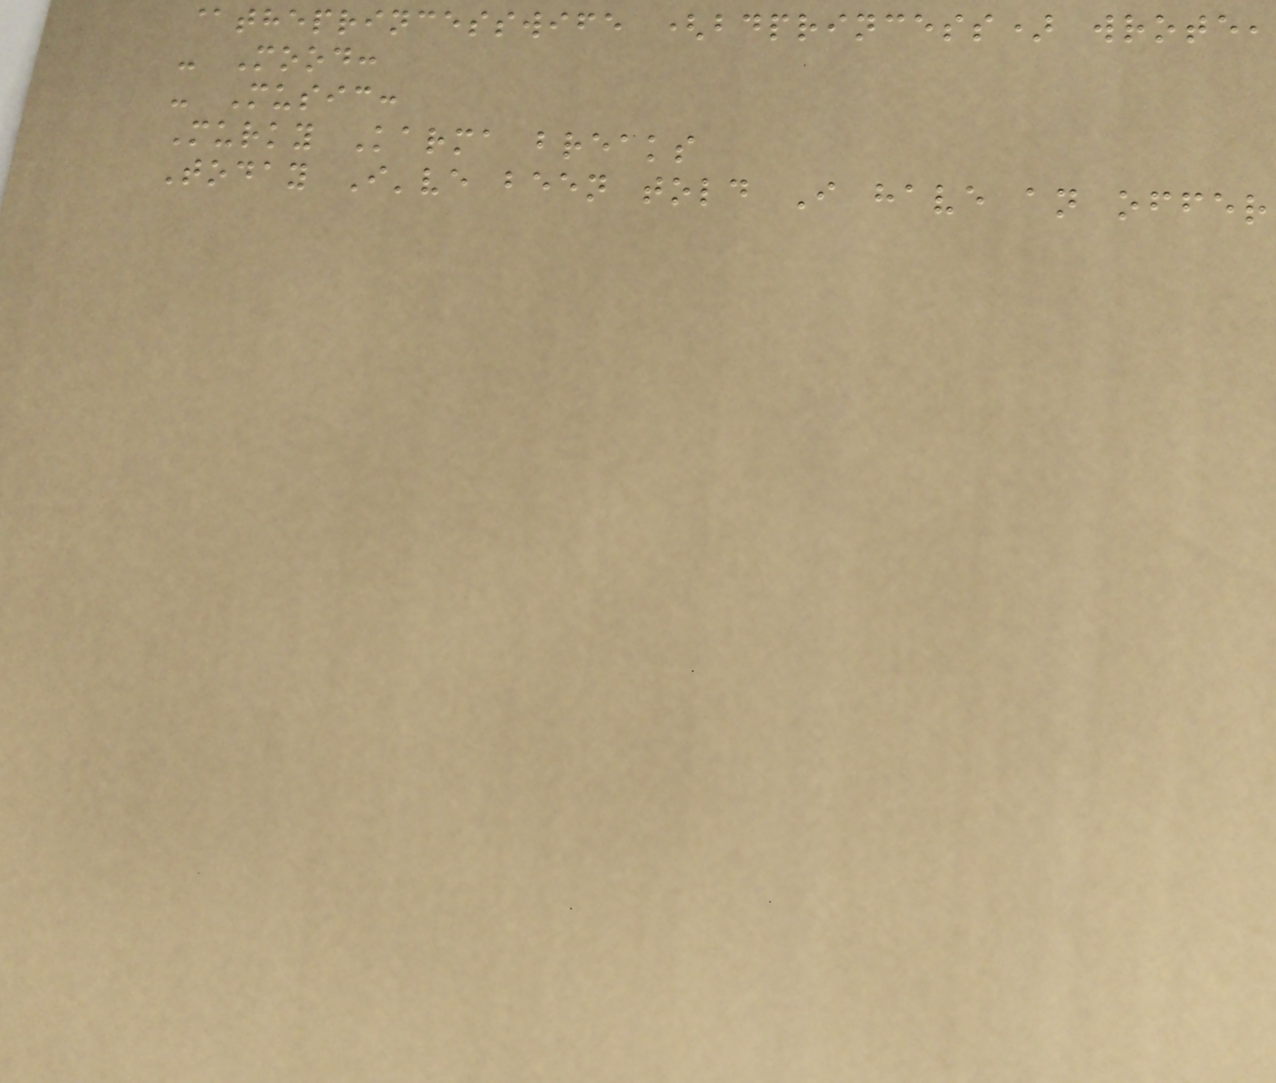@theprincesswife (bdprincess) wrote,
- Mood:
- Music:
Murky Karma breaks
Today I've been told I have an offer
